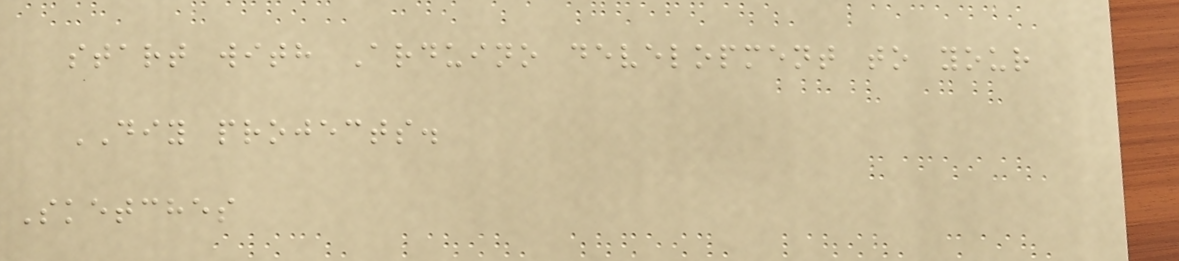start with Arduino development to your
DIY projects.
Sketches
